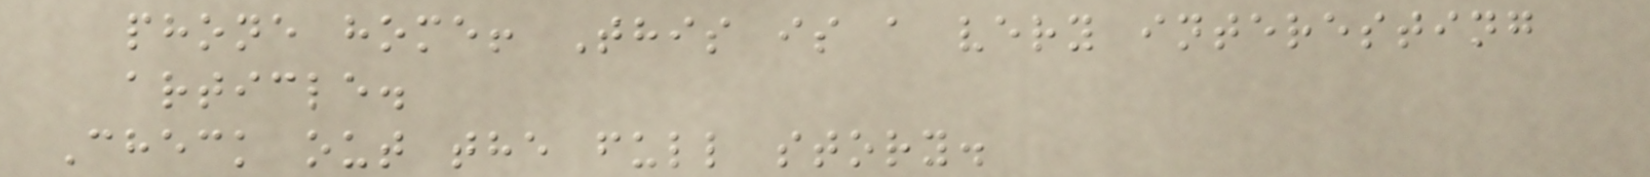phone home! This is a very interesting
article.
Check out the full story.
